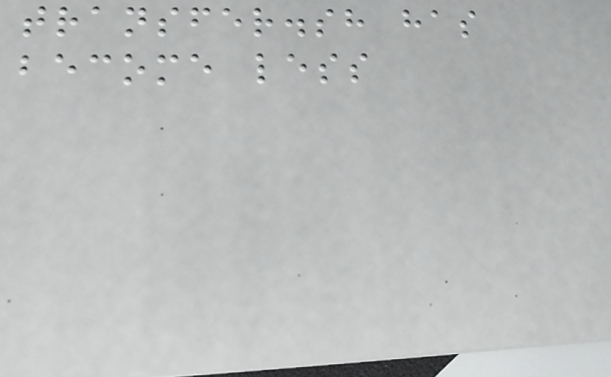transfer.sh has
become less
